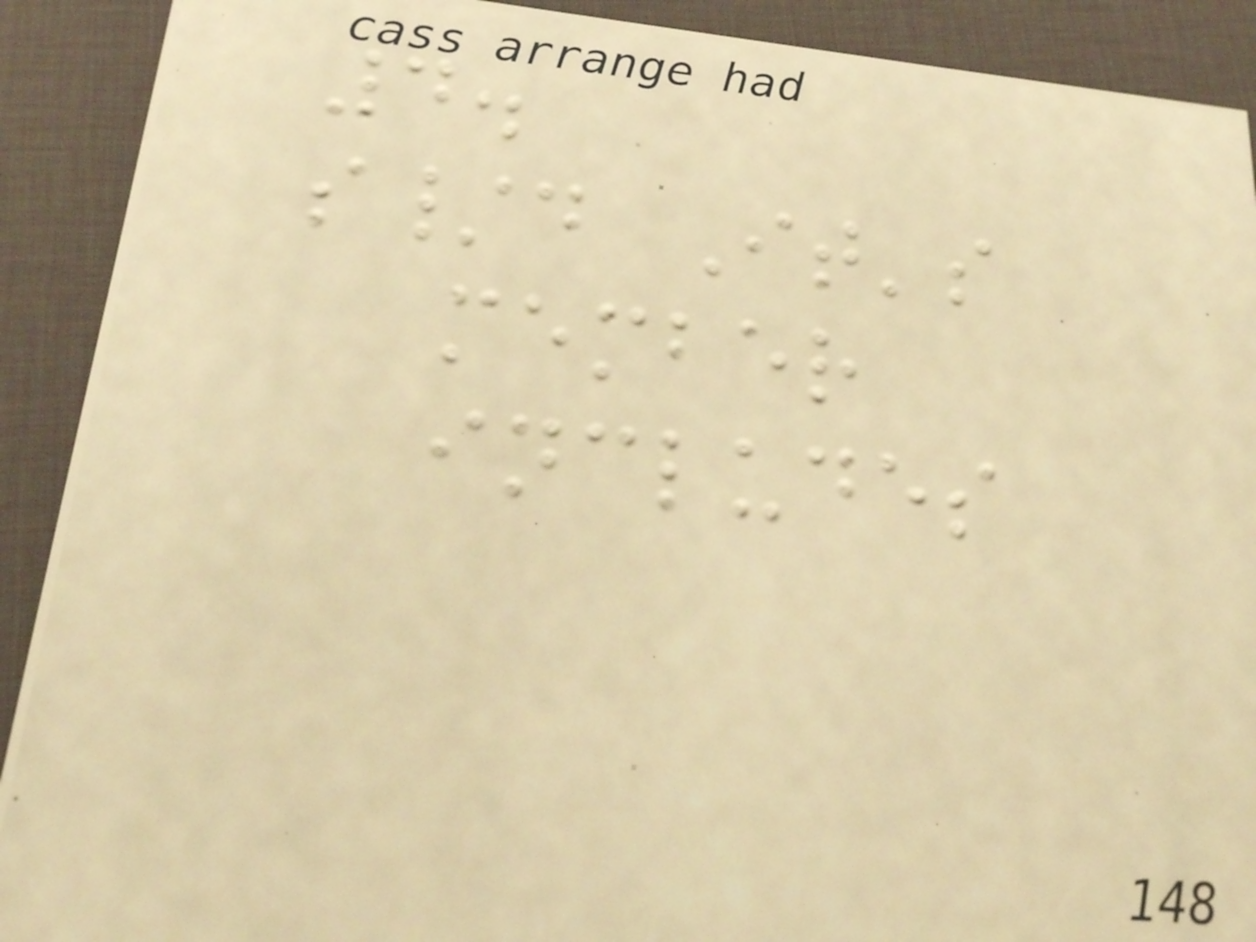4.
s/d It's
member
includes
